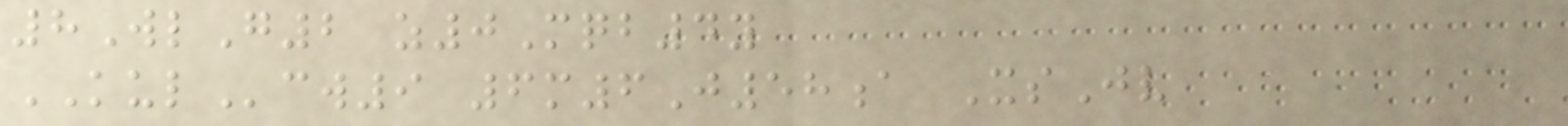8WlG2 z0Mqb4y
KULcw9 6m6J58a XsJv
